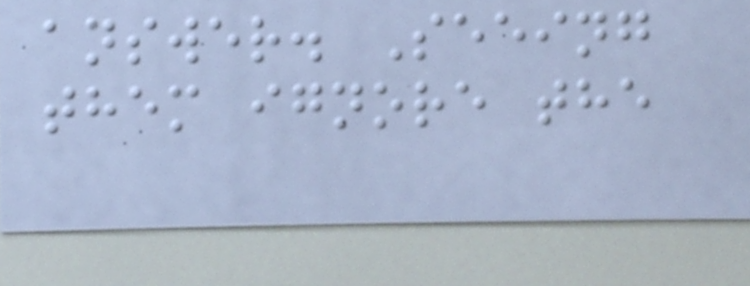answer. Seeing
them ignore the
